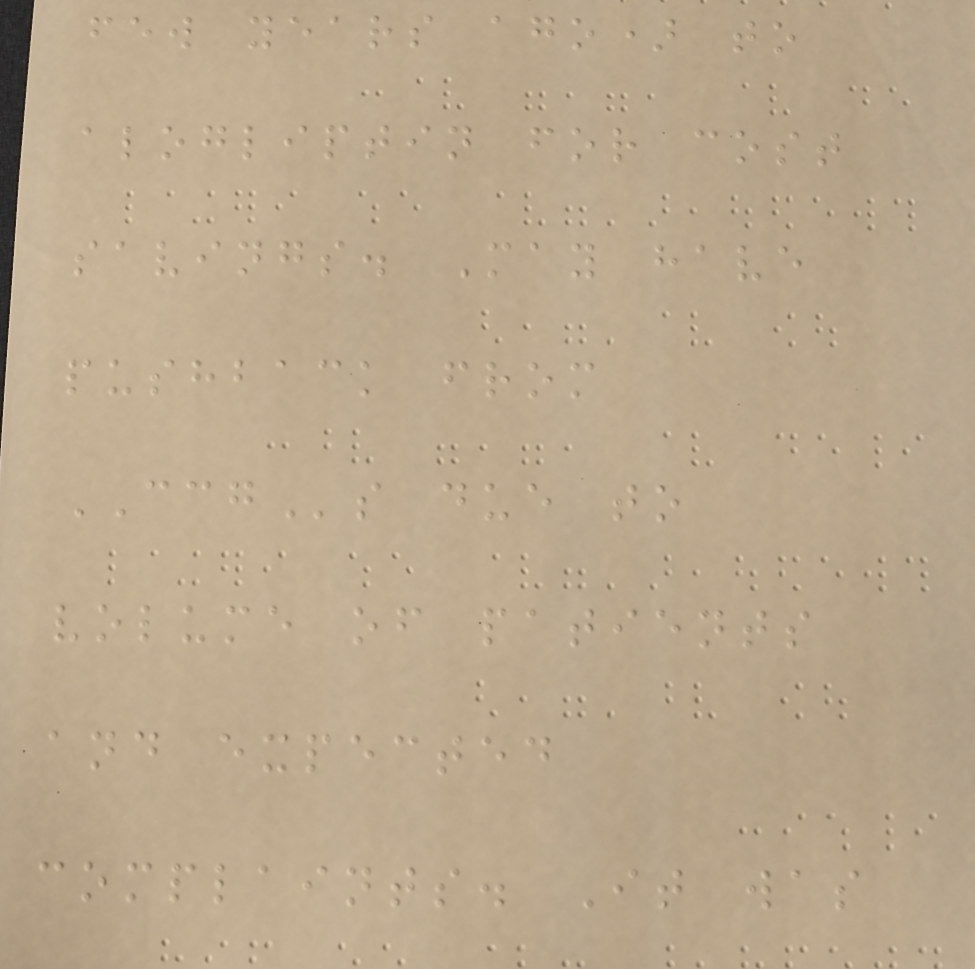few years ago) to
alogliptin for cost
savings. May have
pushback from
CCGs due to
volume of patients
and expected
complaints. It was
